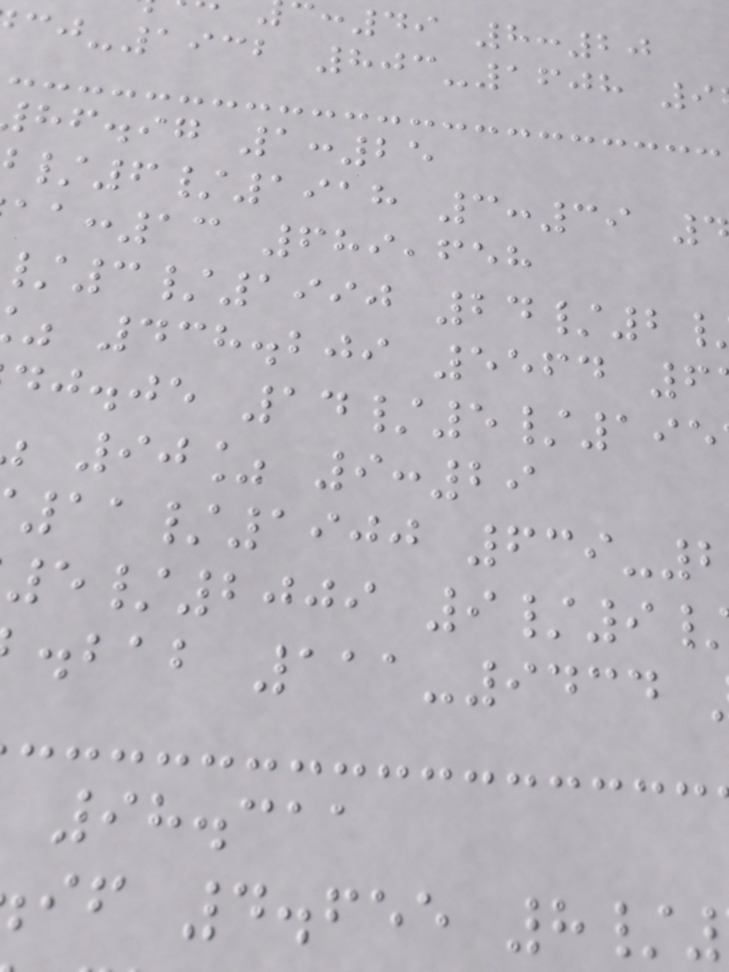:49 8:20
-1932 803-1608 9
hf.ig 1:25
/6/1918 3:39
:13 689,658
3/1990 24/2
438.209 5564 6
dj.je 14/5/195
90% 9:29
11/1900 639-2
5/2009 9/9
.bab 111-9434
98.311
if 4.655 8/
